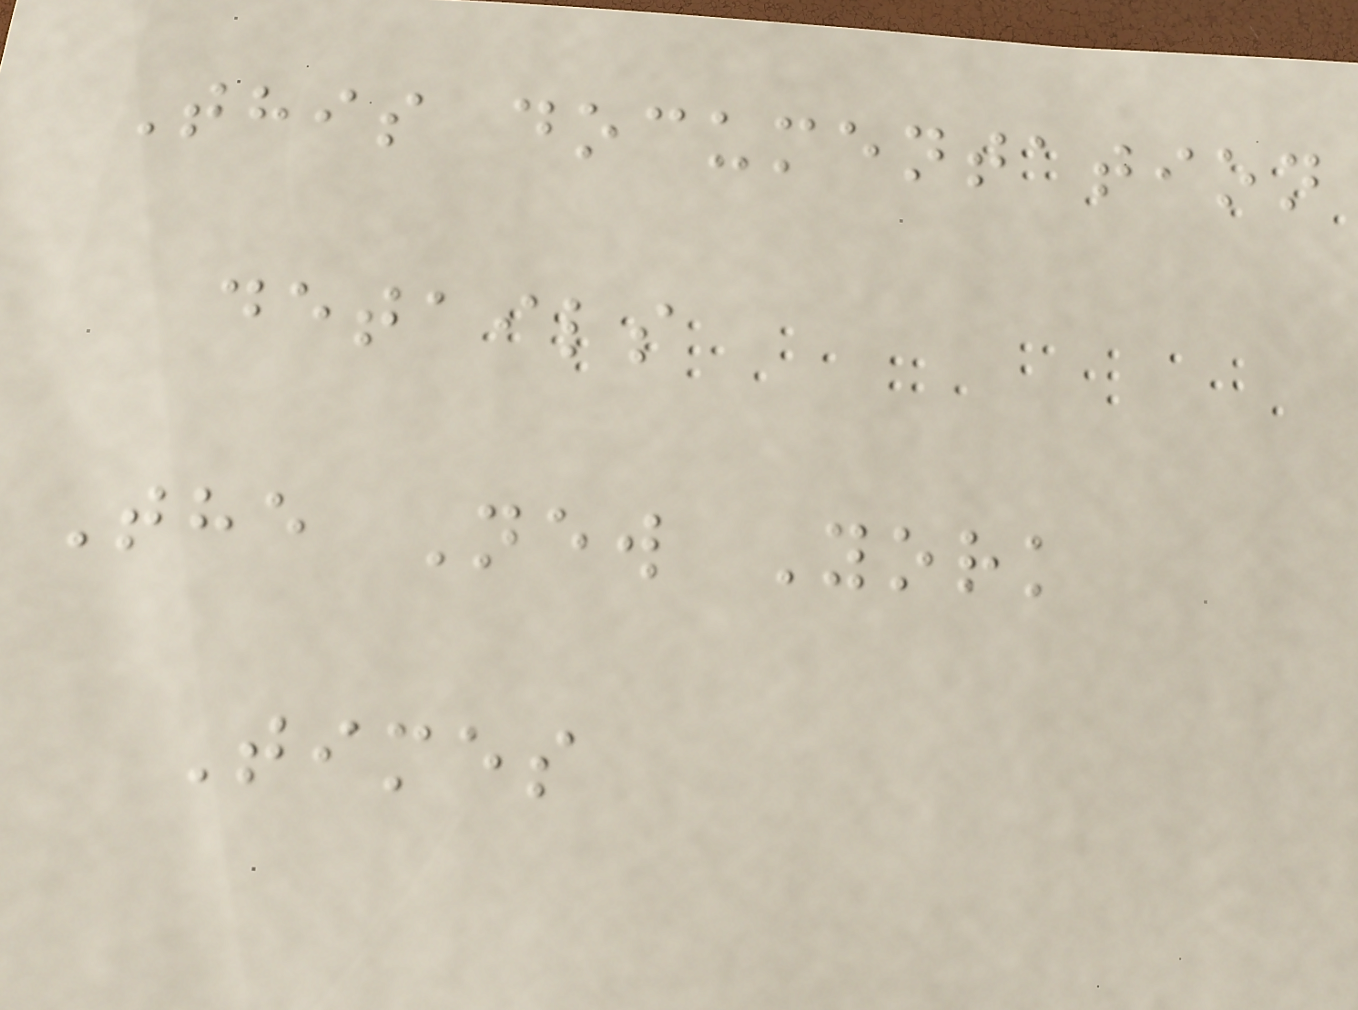This documentation
details
The New York
Times
